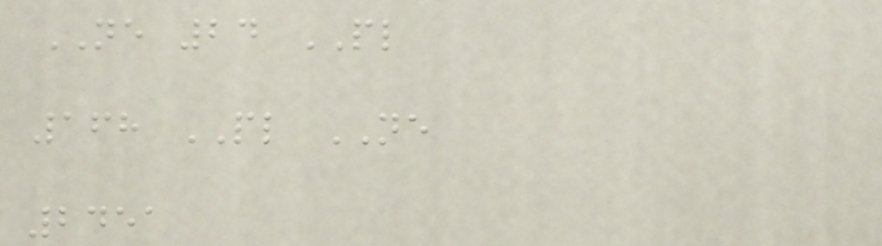NE 24 PL
168 PL NE
2451
